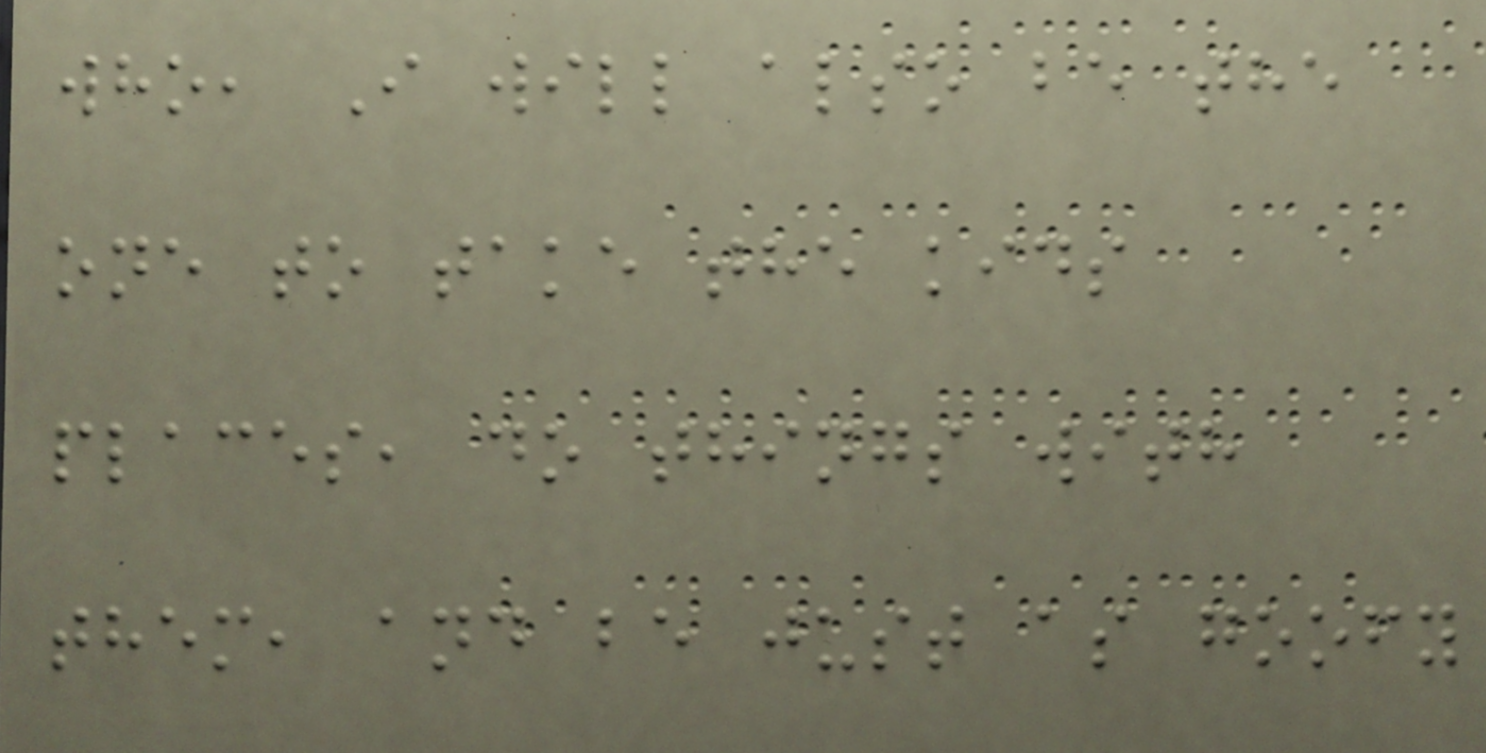who, I will also be the
one to take the kids
places, do things with
them, and be just as goofy
